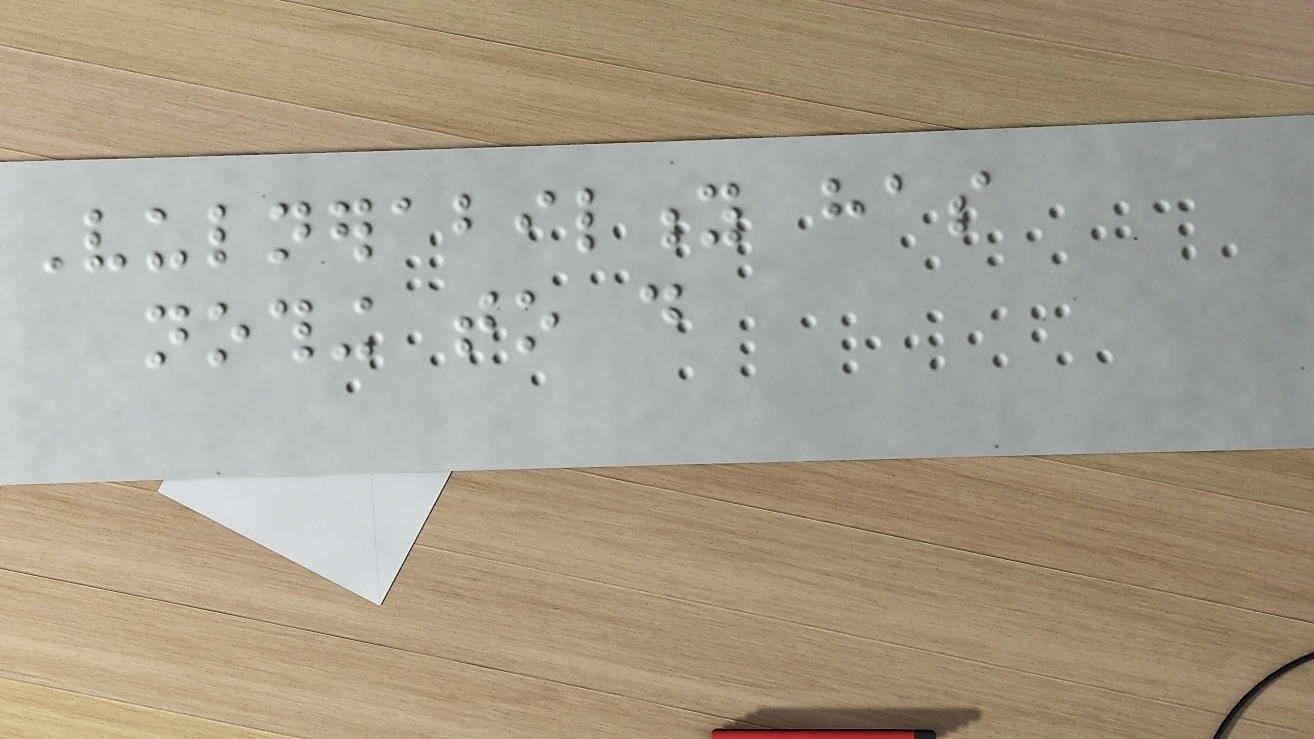Vulnerability has
nothing to do
